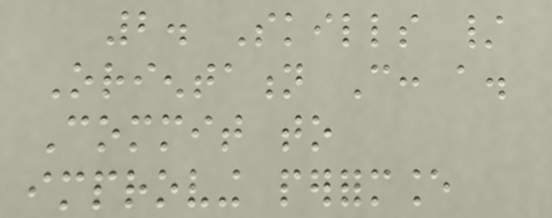2. Skills /
Orientation Can: a.
Commit to
improving performance
